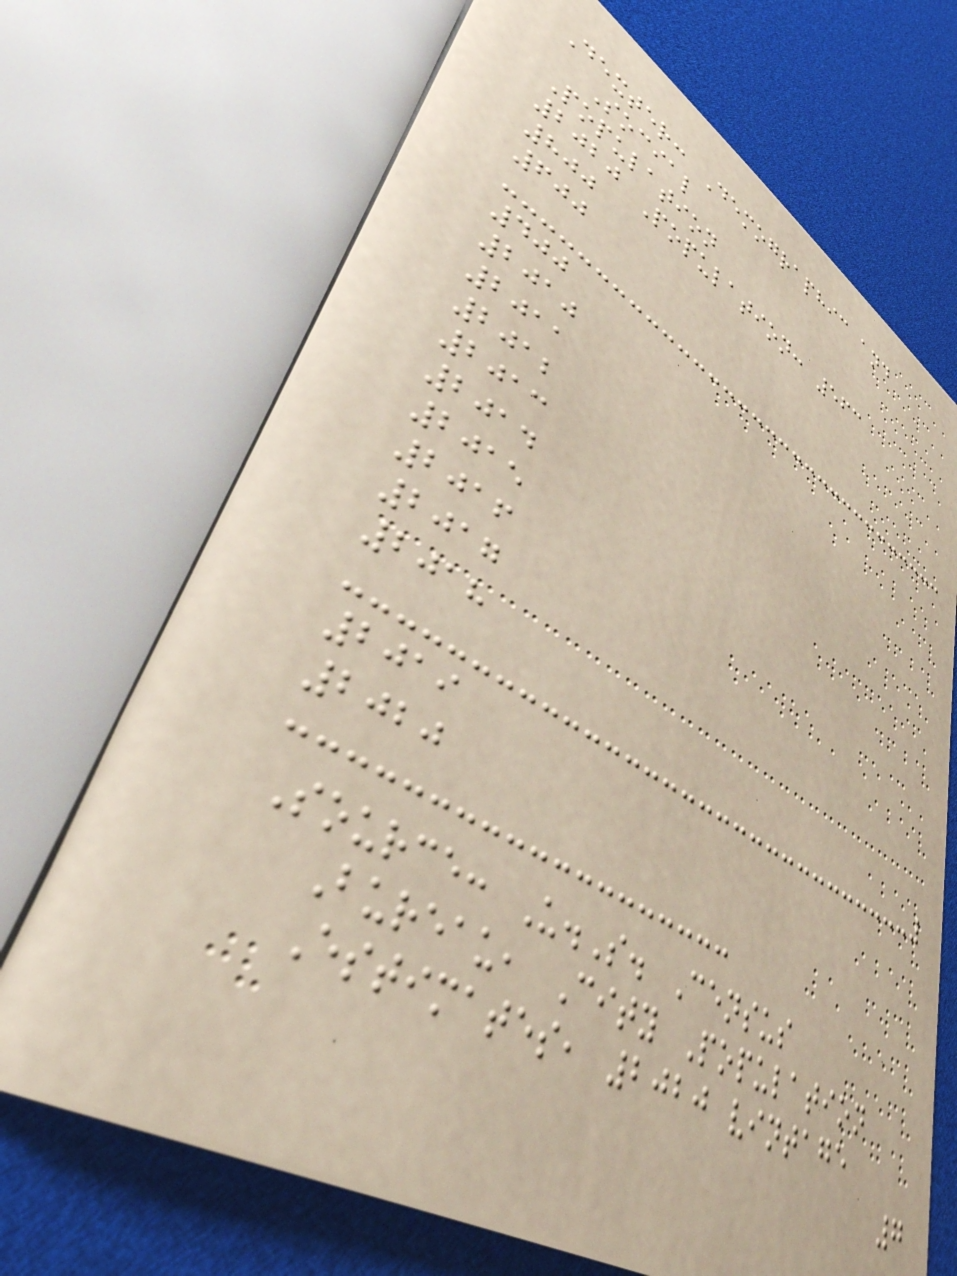Dexter: Demographic and
Social
Population
2020 Population: 563
800
600
400
2010
2011
2012
2013
2014
2015
2016
2017
2018
2019
2020
Source: U.S. Census
Bureau, City Population
Estimates, 2020 vintage
7
